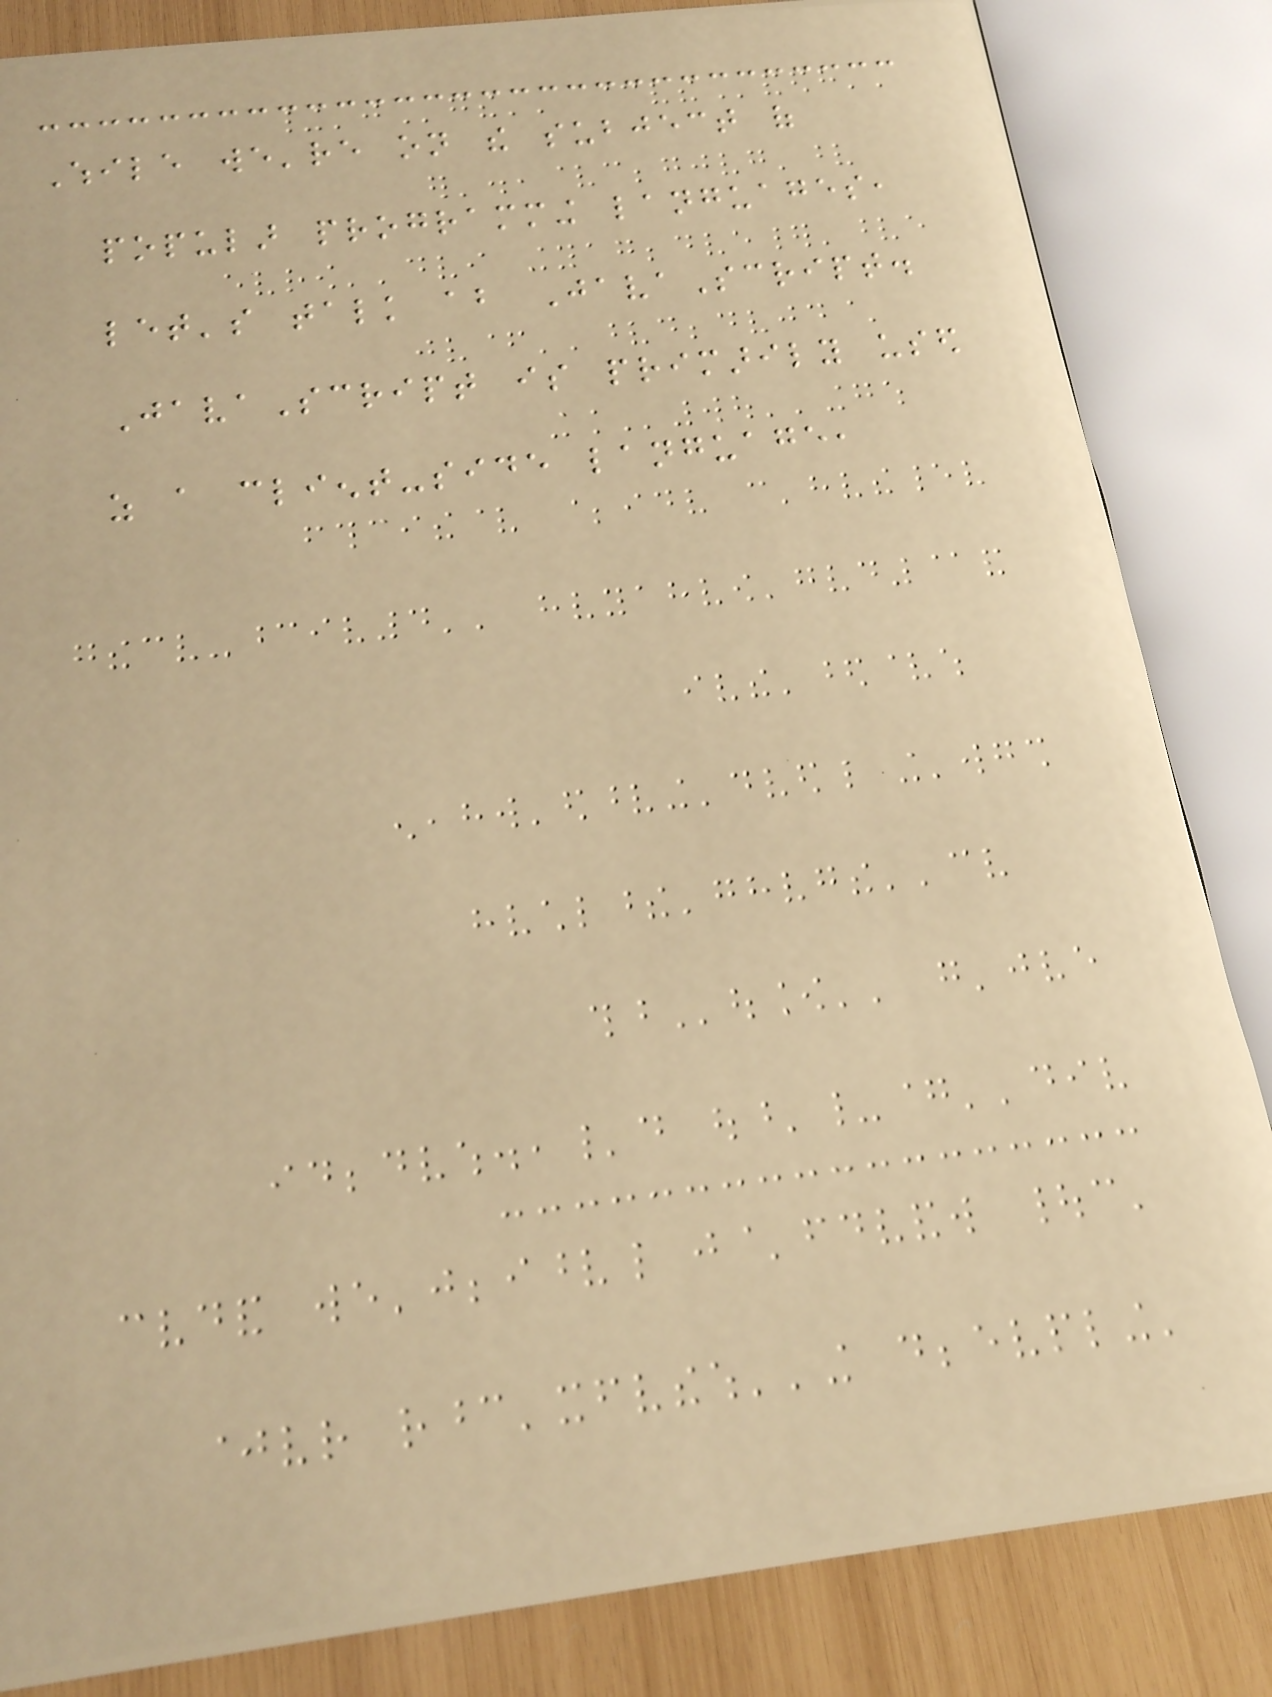While we're on the subject of
popular programming languages,
let's talk about JavaScript.
JavaScript is primarily used
as a client-side language,
